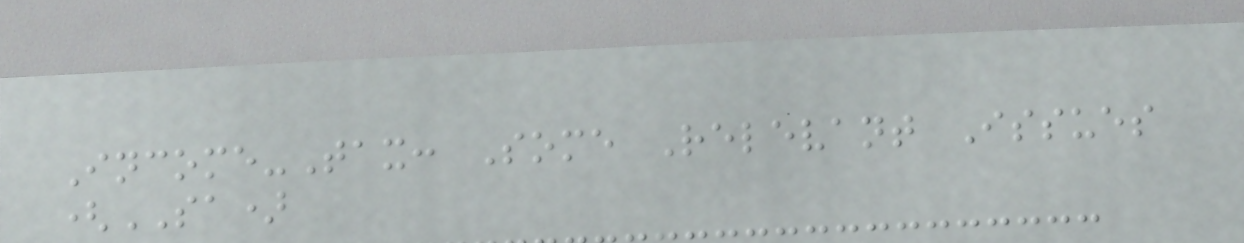Income-Tax: Some Relevant Issues
(SA)
